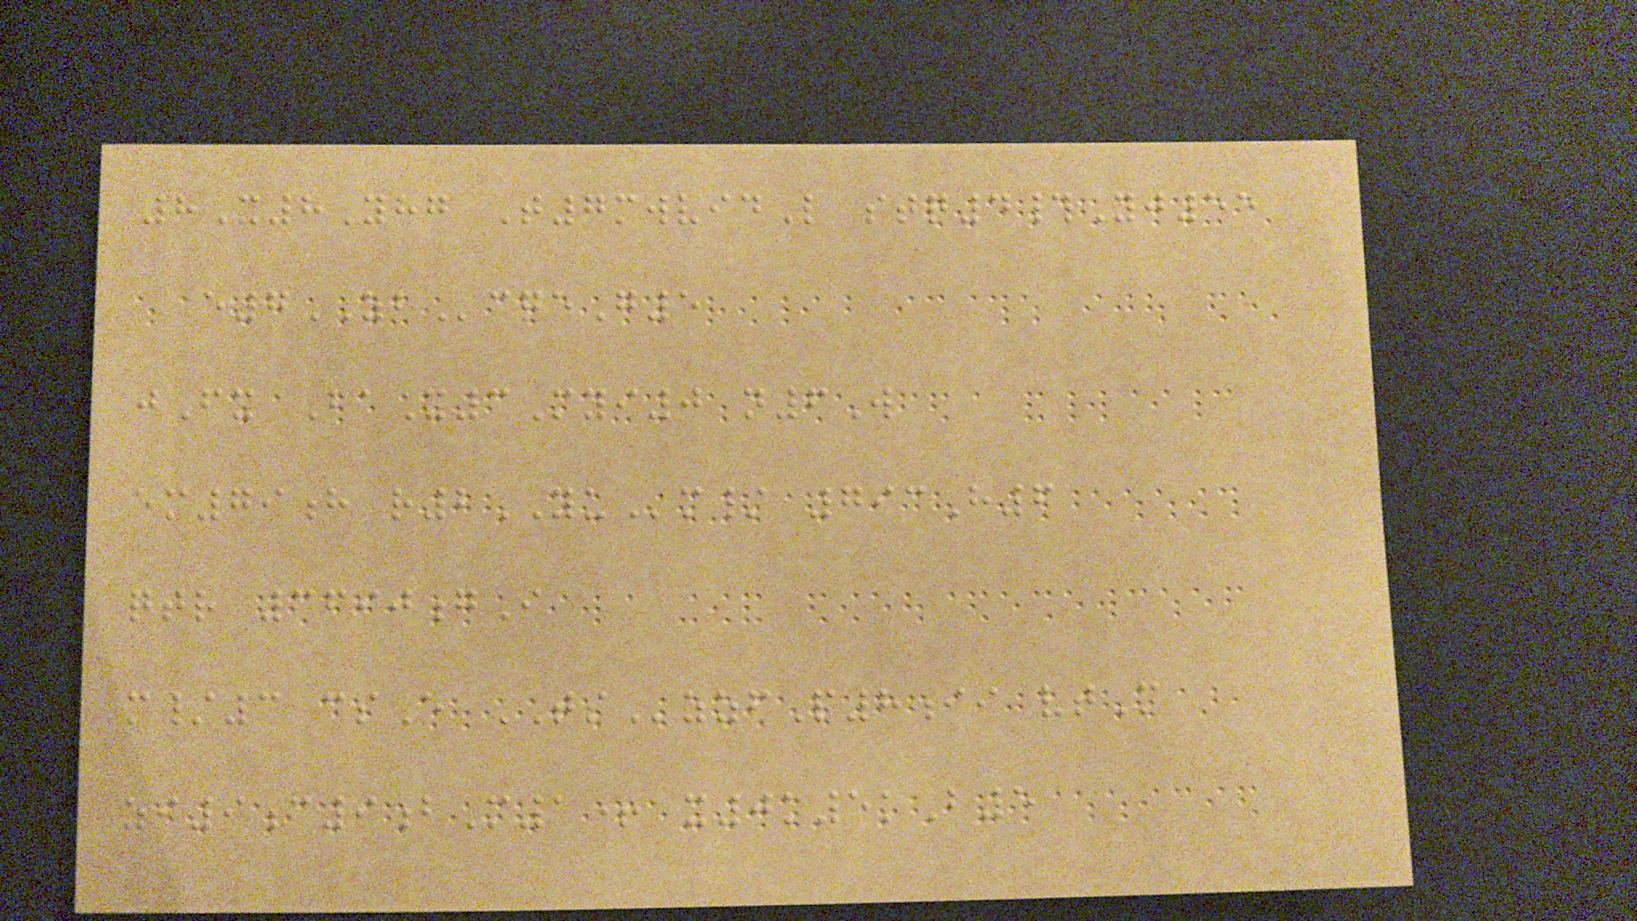8X8Yhg T7mwvidL stq4#Yj55
e7ZBcqeG5
jFx BaX3Myi0 n6W
em79h r2YUm/ 793H6
qtr 3690gI
m/3 csE TSzzfP8ii vtM
zi9c9bM1+ x0k5kB5
